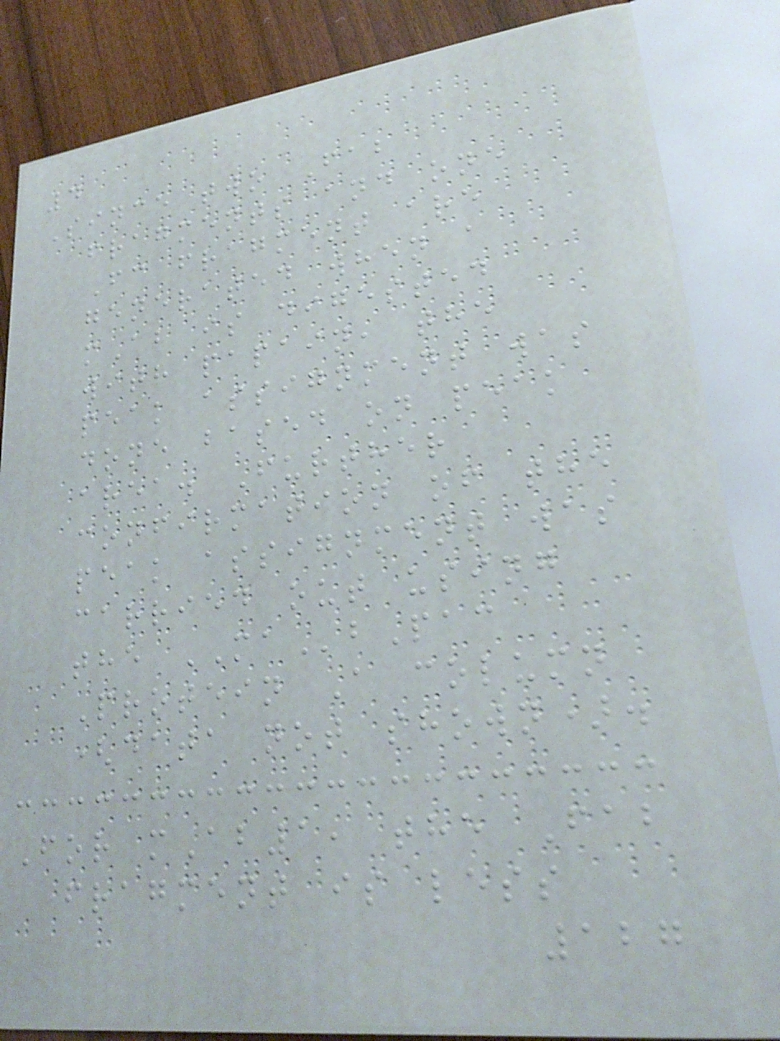4
Since two Fab
fragments and one
Fc fragment are
generated when a
mAb is digested
with papain, the
peak assignment was
done based on peak
area. Further
confirmation of the
peak assignment was
carried out using
the MAbPac
Protein A column
(data not shown).
For mAb1, the Fab
fragment is less
127
